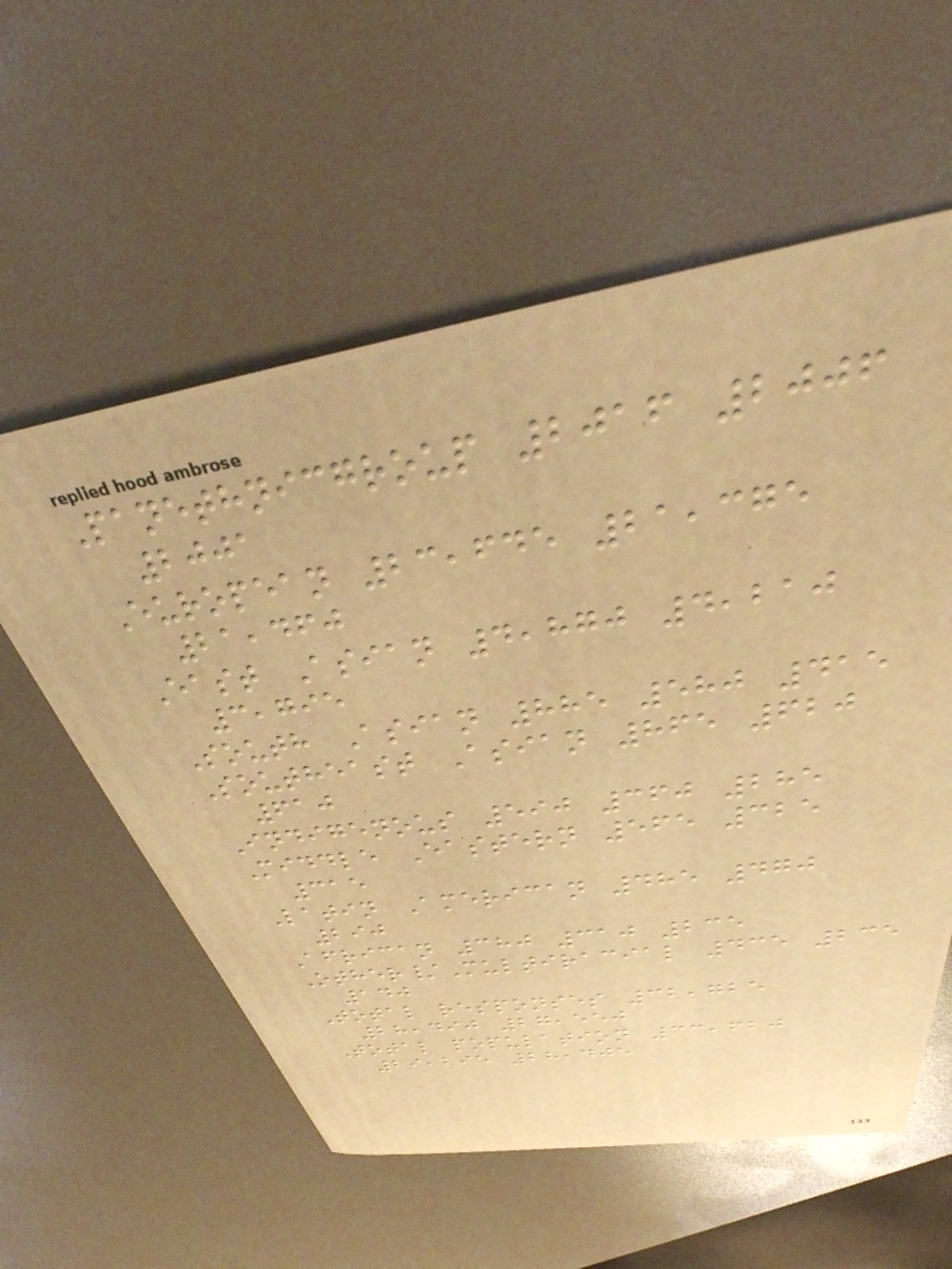Panethnicgroup 2016 2006
2001
European 23,645 21,375
21,460
East Asian 4,870 4,210
3,795
South Asian 885 580 415
Southeast Asian 865 620
610
Indigenous 590 360 285
Middle Eastern 565 325
315
Latin American 485 470
290
African 380 310 235
Other/Multiracial 435 235
140
Total responses 32,725
28,490 27,550
Total population 33,620
29,295 28,405
